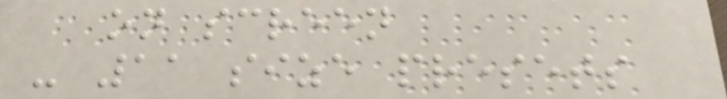on screen
- 11 size presets
